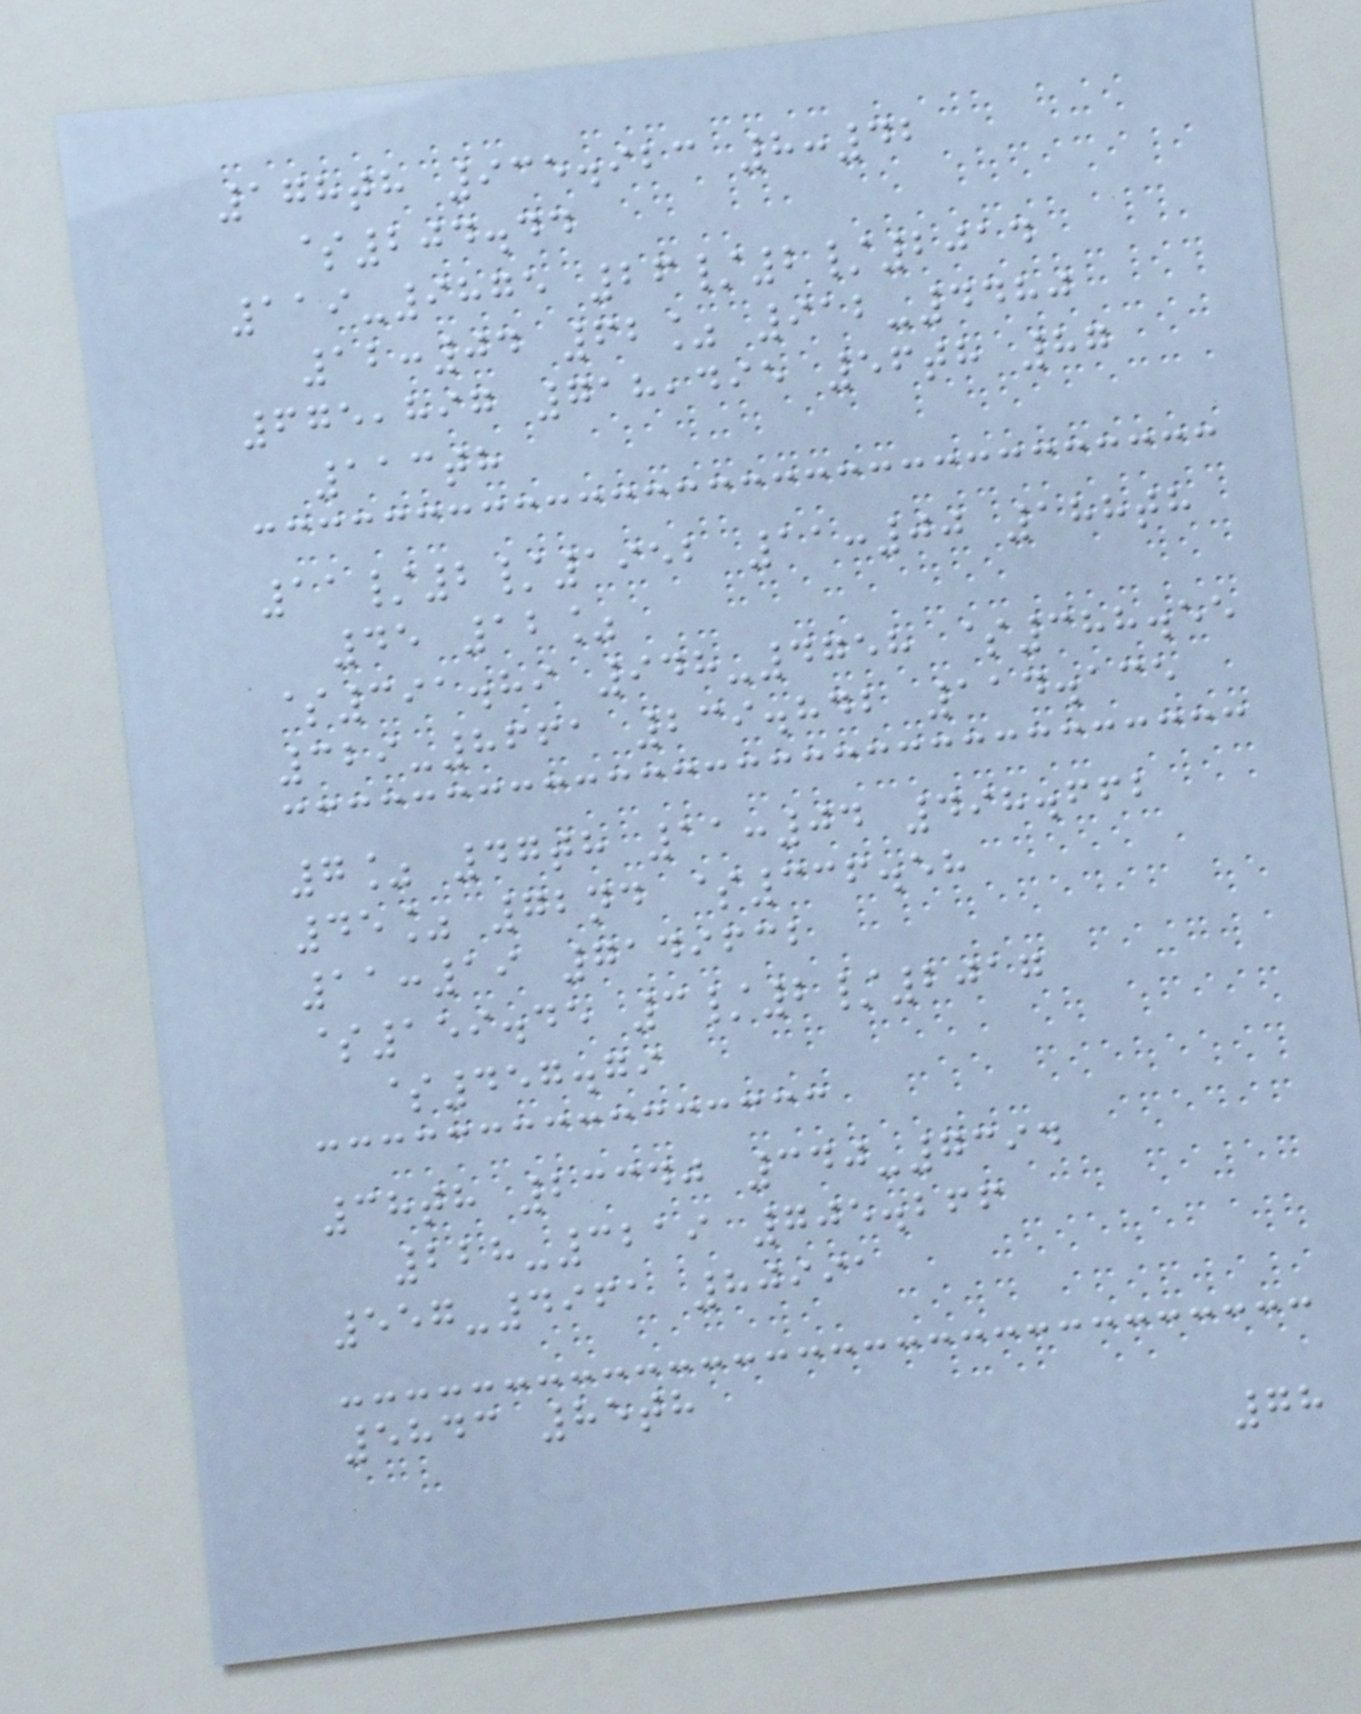178th 935.923 8:42
$204.44
119-9875 26/2/2014
12:04 62% 912-4480
675,897 718,495 56th 87
113th
11/2/1952 11:00 188th
45 12%
$391.89 948-4758 $388.55
329-8661 239.842 114.135
7% 47th 11:04 498.662
45% 72nd $336.58
11:19 7149632
$159.45 3/2/2017
$457.79
38th 23340 340-7394
228-3219 705.266
557-4961 80991
5843 85th
78
